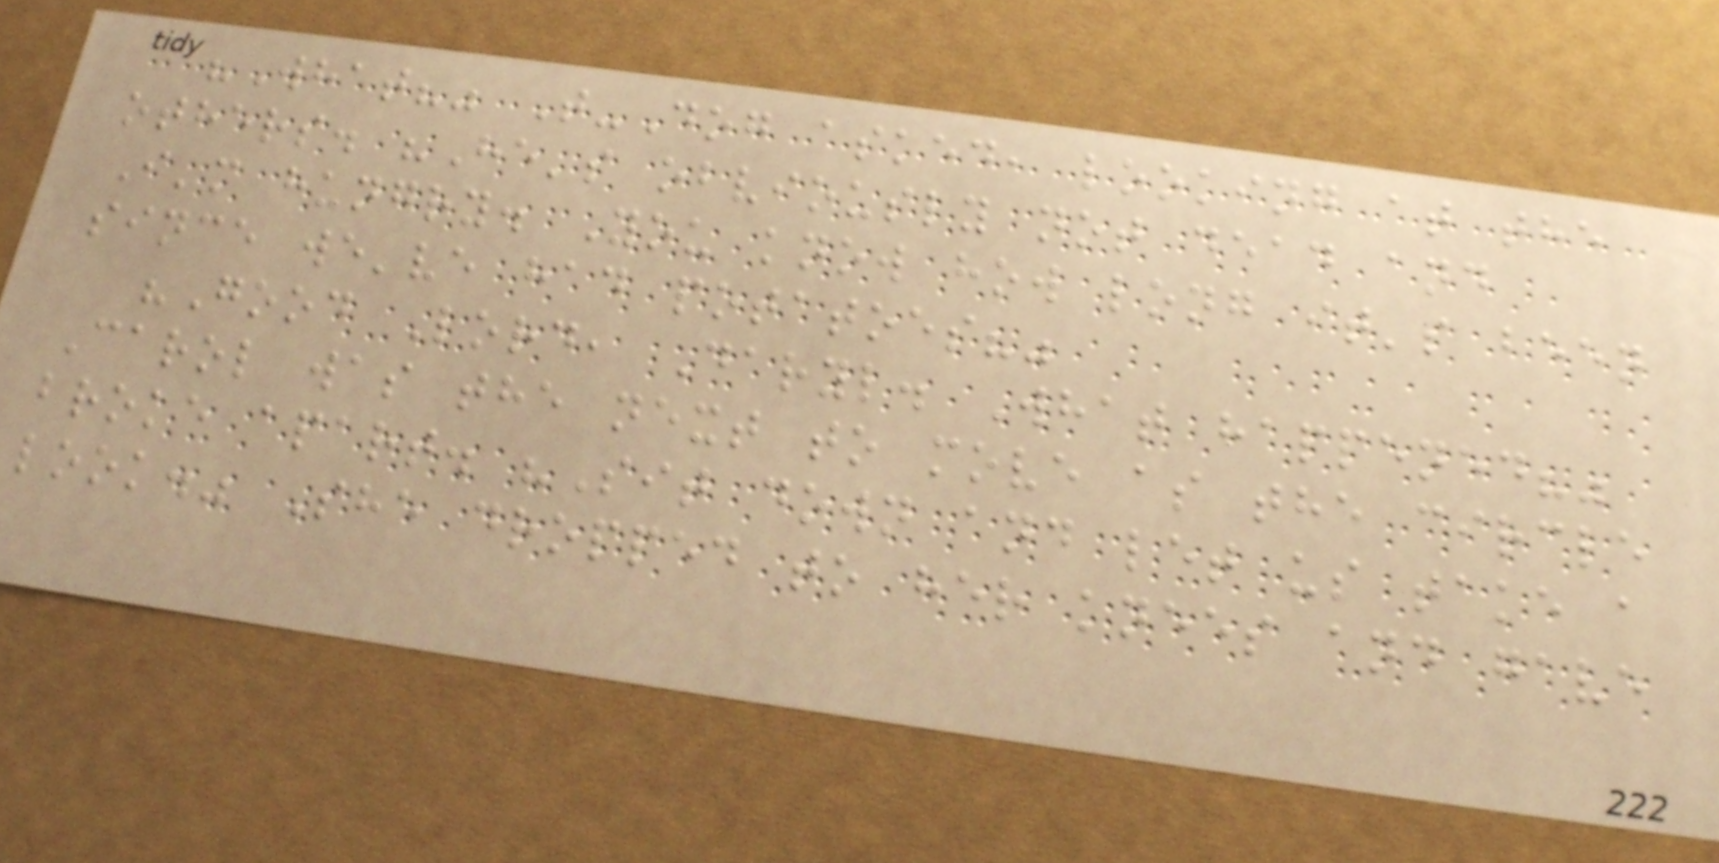"What?" T-Dog asked, looking at the
others. "He's obviously not dead and
I'm hungry. You know how long it's been
since we've had potatoes?"
"Good Lord, Daryl. What happened?"
Carol was the next to move as the circle
broke apart. "Sit down and let us take a
look." She dropped to her knees and gave
